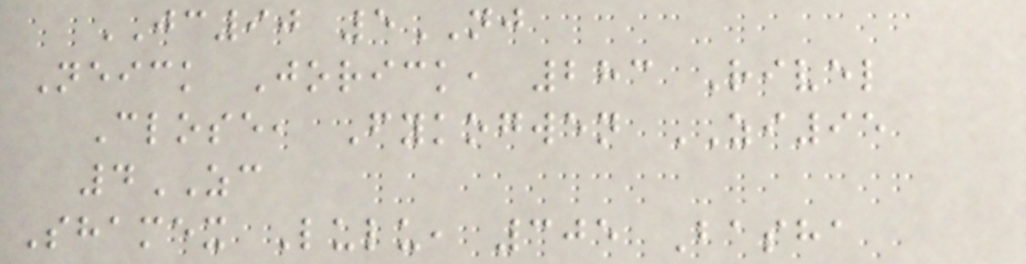JC90 5NJ
Neick Jorick, 283 Rivel
Close, Fykogwen ZI95
4ZC
Shamex Lulu, 305 Basha
